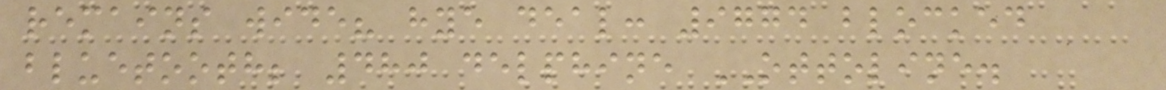remains wide? hye deal: 9774 blocked
bluetooth; 480 delphine OTTOLINE.
